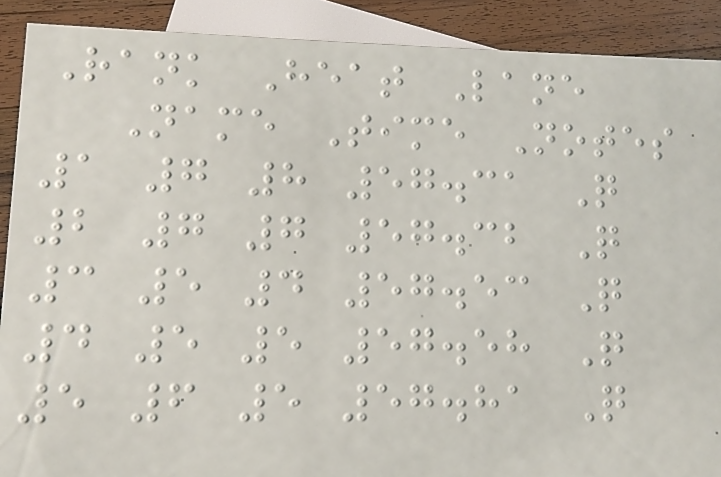Rank Heat Lane
Name Time Notes
1 7 8 57.31 Q
2 7 7 57.32 Q
3 5 4 57.53 Q
4 5 5 57.58 Q
5 6 5 57.81 Q
